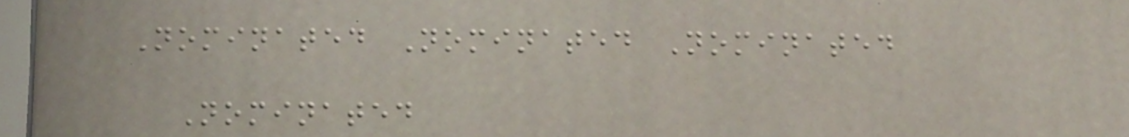Nominated Nominated Nominated
Nominated
